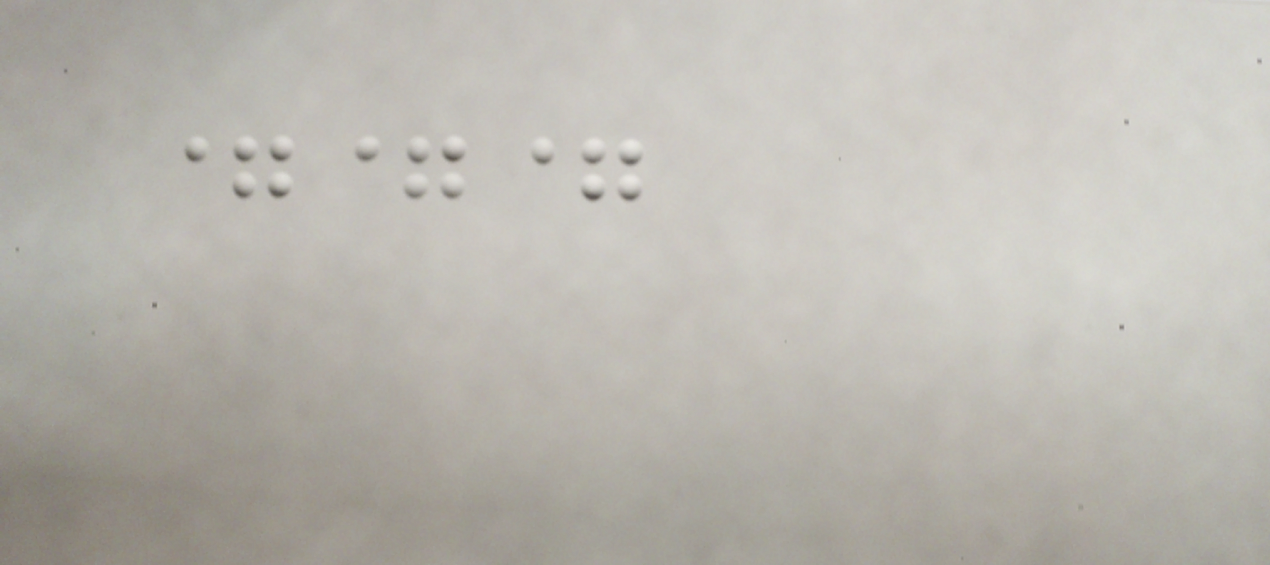===
